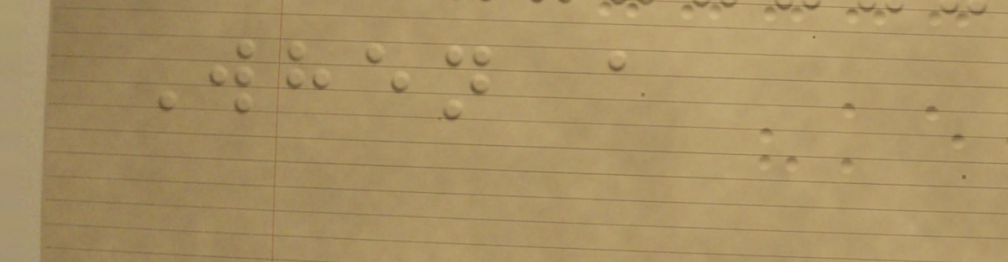When a
